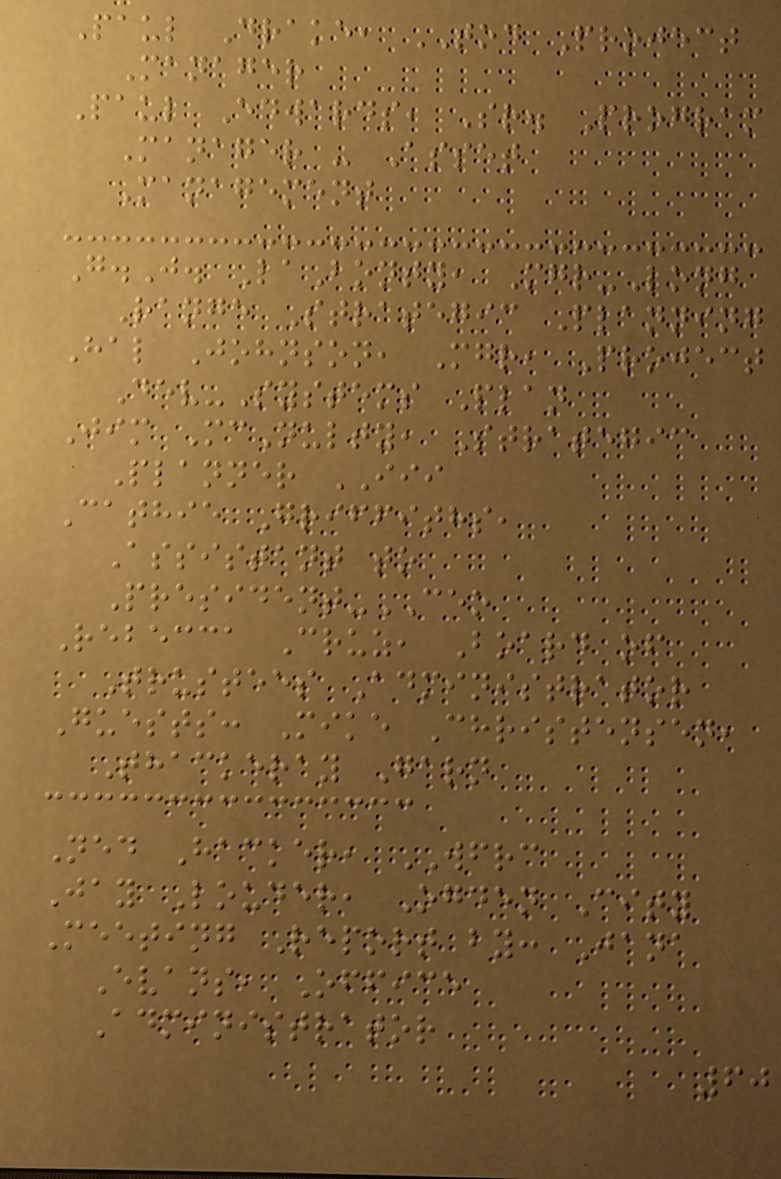Paul Drake, TOD Project
Manager
Paul Edwards, Sr. Program
Manager - Asset
Management
G.J. LaBonty, Mgr-Long
Range Strategic Planning
Hal Johnson, Mgr, Project
Dev-Systems Plan
Jim McNulty, Strategic
Planner III
Cathie Griffiths,
Assistant to
President-CEO
Rebecca Cruz, Board of
Trustees Administrator
Guests: Mike Christensen,
Thackeray Garn
Ned Hacker, WFRC
Jay Louder, Ogden City
Meeting Report by: Jana
Evans, Office
Administrator
60
